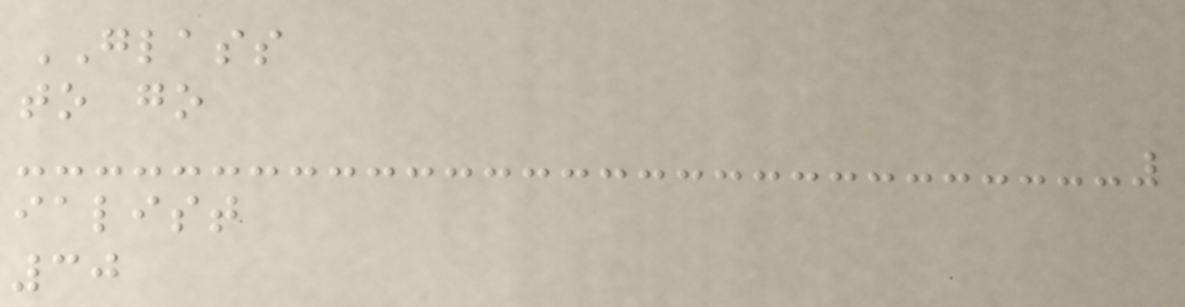GLASS
to go
ialist
30
